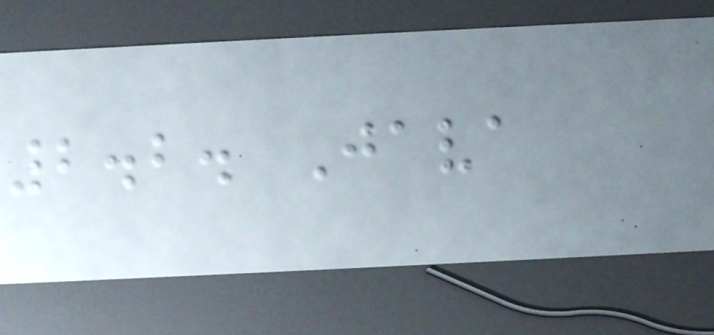2.2. Java
